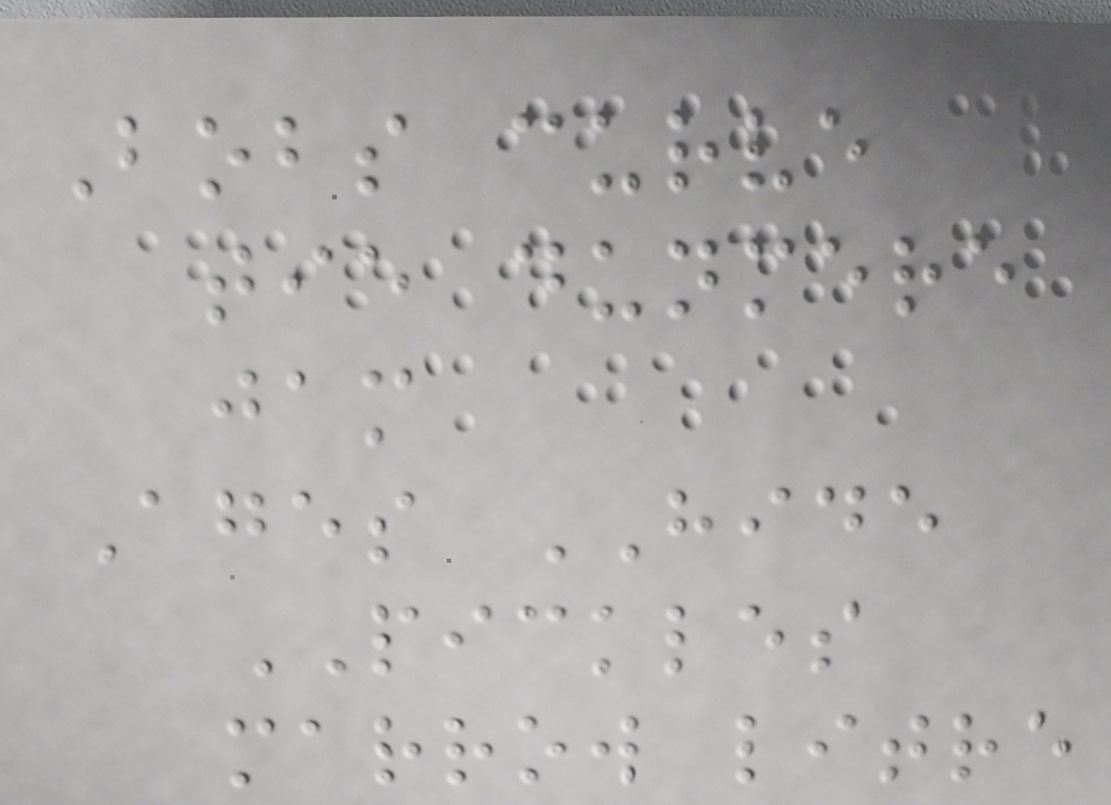Bobs curve
tie dunmere
jam
Ages HIDE
PICKLES
marrow litre
